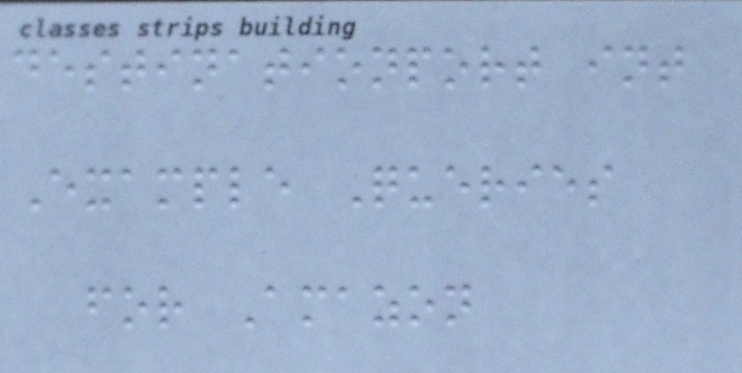destinationport int
Example Queries
for Amazon
